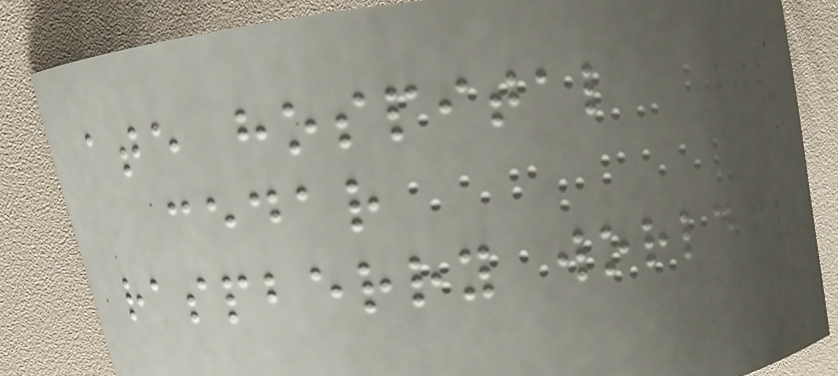ate hospital
cedar
raspberry world
